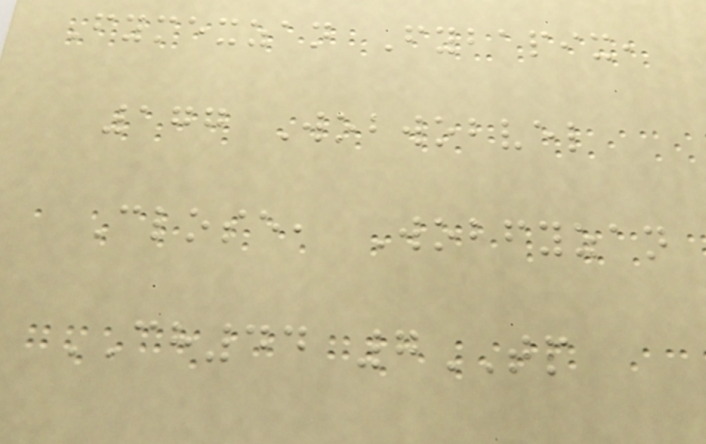Fymexzan Fybapix,
177 Wobwobvel
Close, Wobfyzan
CH44 7TP
